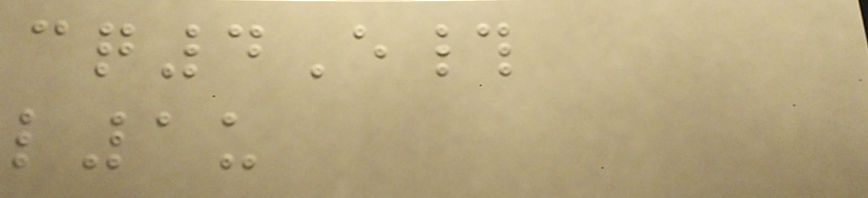cq4E#
l1u
